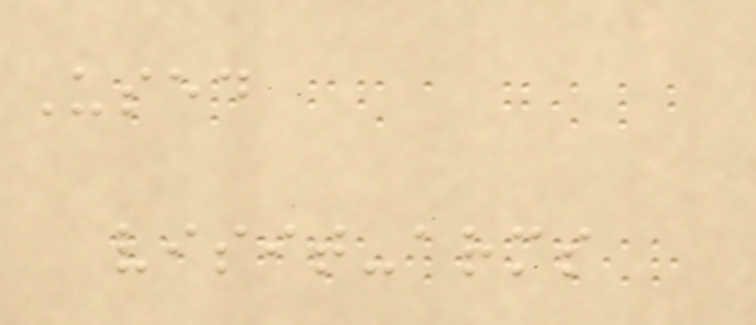Used
visit-arms
